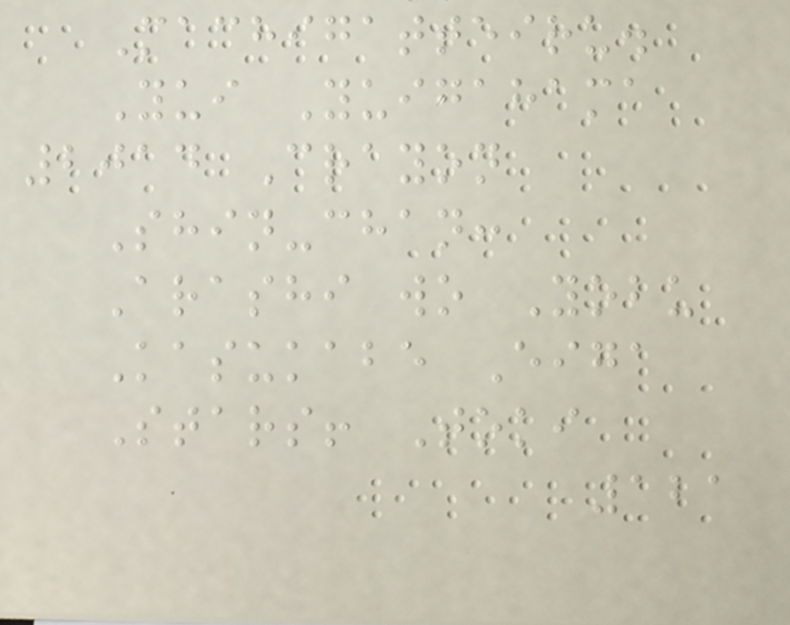Machigatteiru.
Yui Yuigahama
2014 Crayon
Shin-chan:
Arashi wo Yobu
Kasukabe Eiga
Stars! Toki
121
